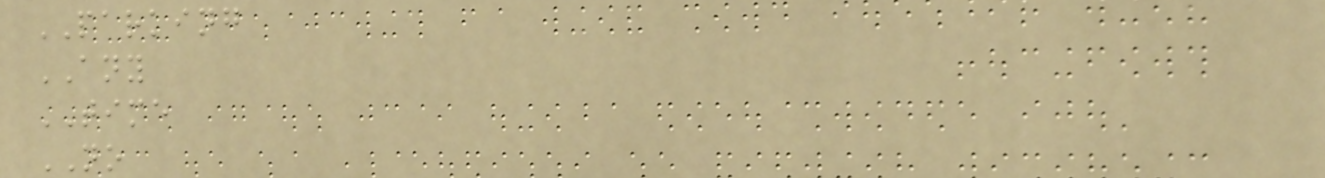PARKING
ANY
TIME
NO
